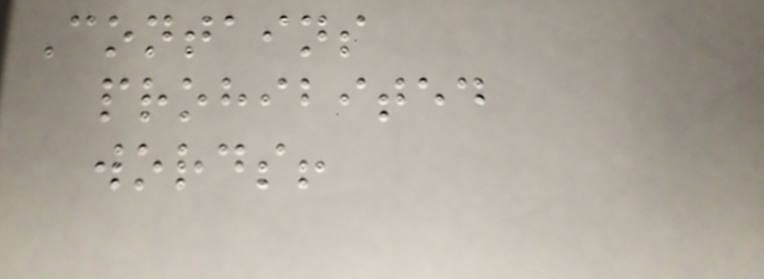Contains
prohibited
words!
